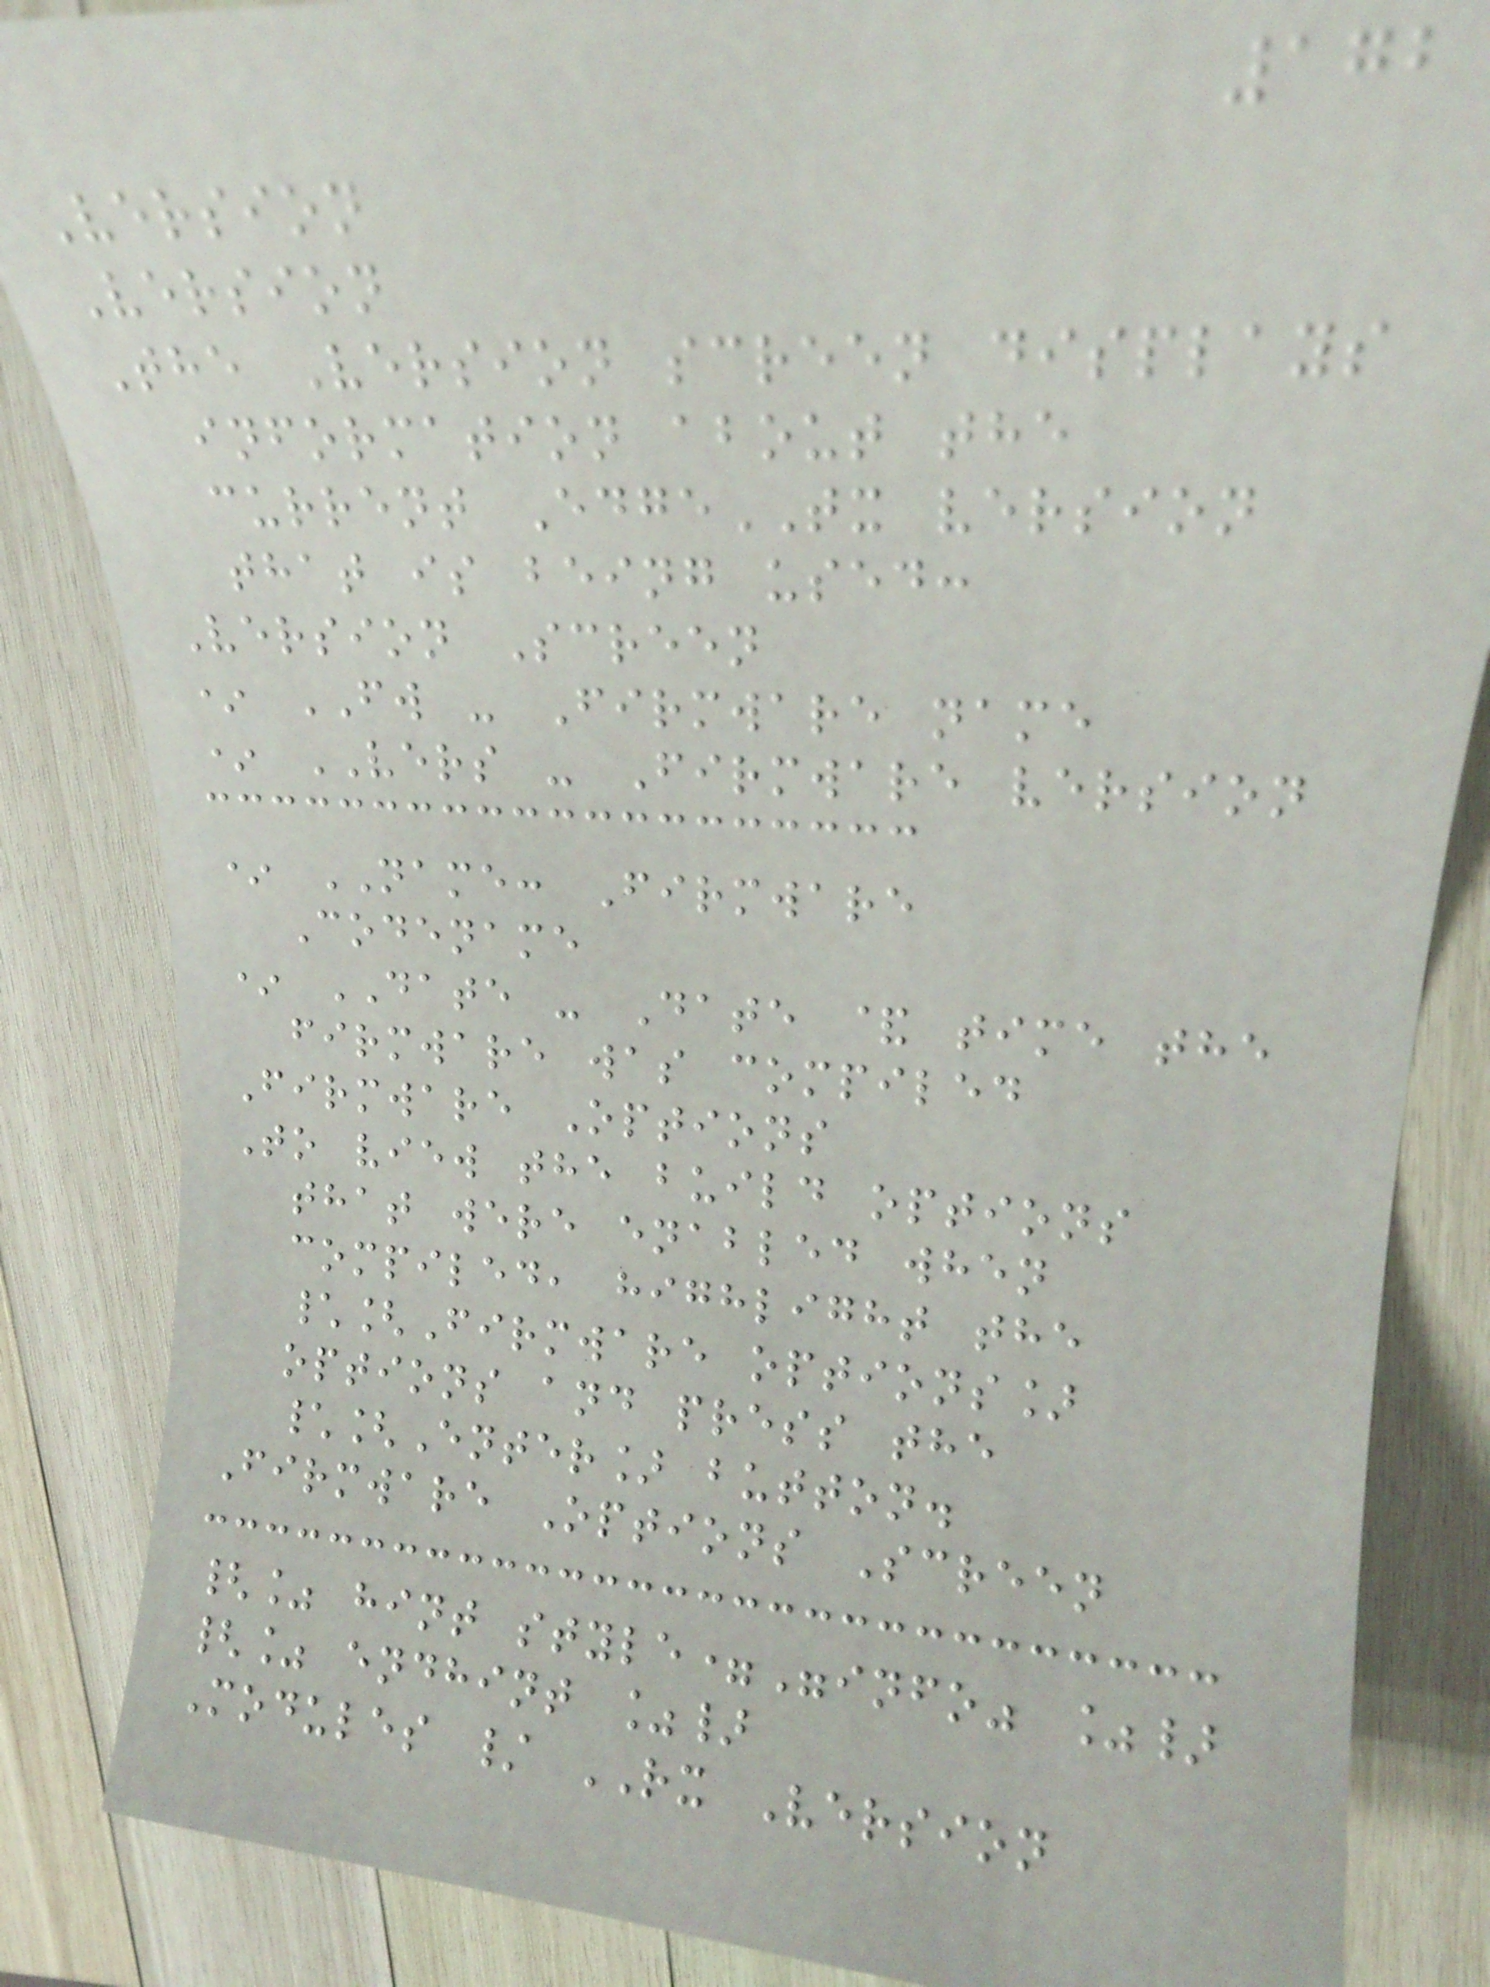172
Version
Version
The Version screen displays
information about the
current EdgeTX version
that is being used:
Version Screen
* FW - Firmware name
* VERS - Firmware version
* NAME: Firmware
Codename
* DATE - Date & time the
firmware was compiled
Firmware Options
To view the build options
that were enabled when
compiled, highlight the
\[Firmware options]
options and press the
\[Enter] button.
Firmware Options Screen
{% hint style="info" %}
{% endhint %}
Modules / RX Version
